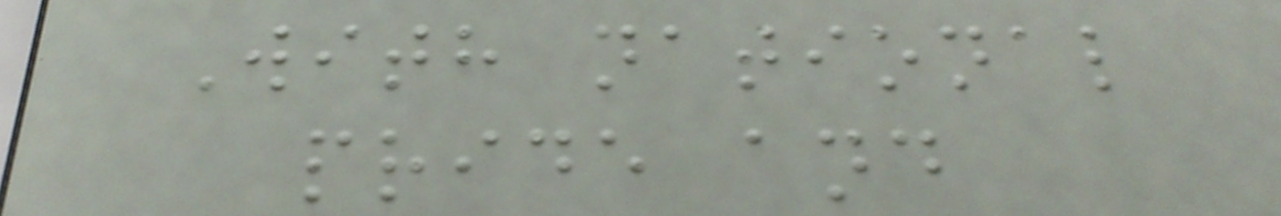With national
pride and
